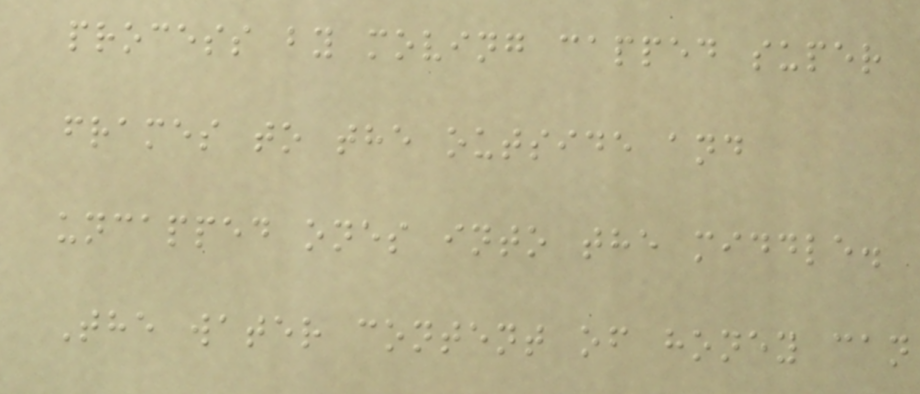process by moving capped super
frames to the outside and
uncapped ones into the middle.
The water content of honey can
